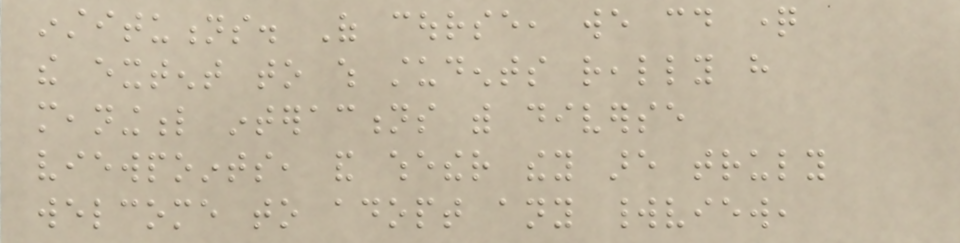institutions. Of course, we could question
the extent to which students really have
meaningful interactions with diverse
viewpoints, and whether they are truly
welcome to adopt any worldview,
